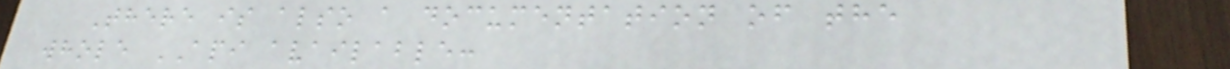There is also a documentation of the
whole API available:
